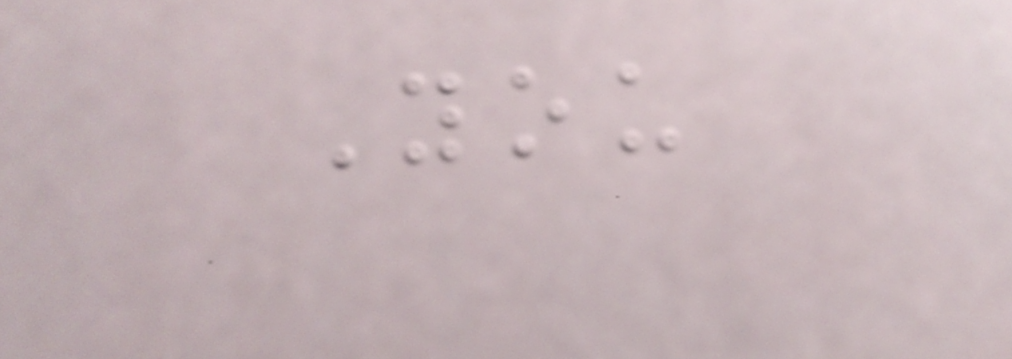You
